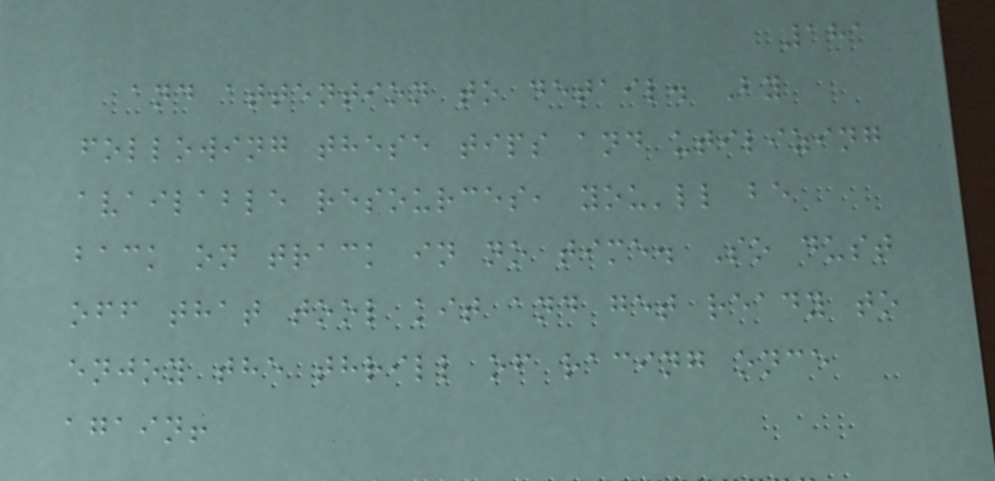181
and attention to detail. By
following these tips and utilizing
available resources, you'll be
back on track in no time. So dust
off that tool kit and get ready to
enjoy the thrill of racing once
again!
